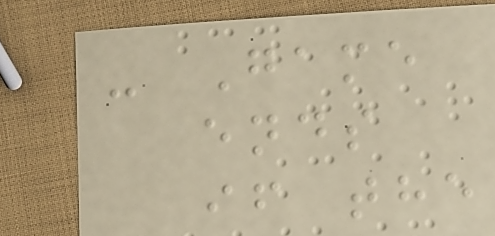- Game
ends
if the
